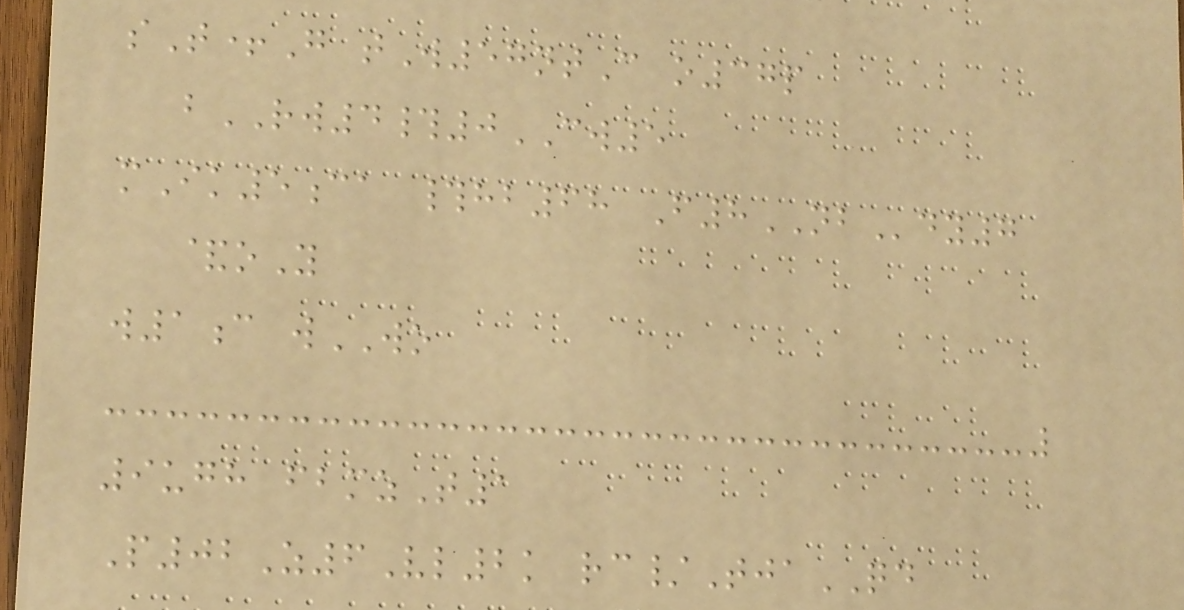sT+G tW57ntC o37p
bRW4#0CW5
mIk5ca #hb68 F8NBdy7
&oY
w1c wWO
9ugh fbmzT1
P02Z6Vl2k rc/TjaQD
